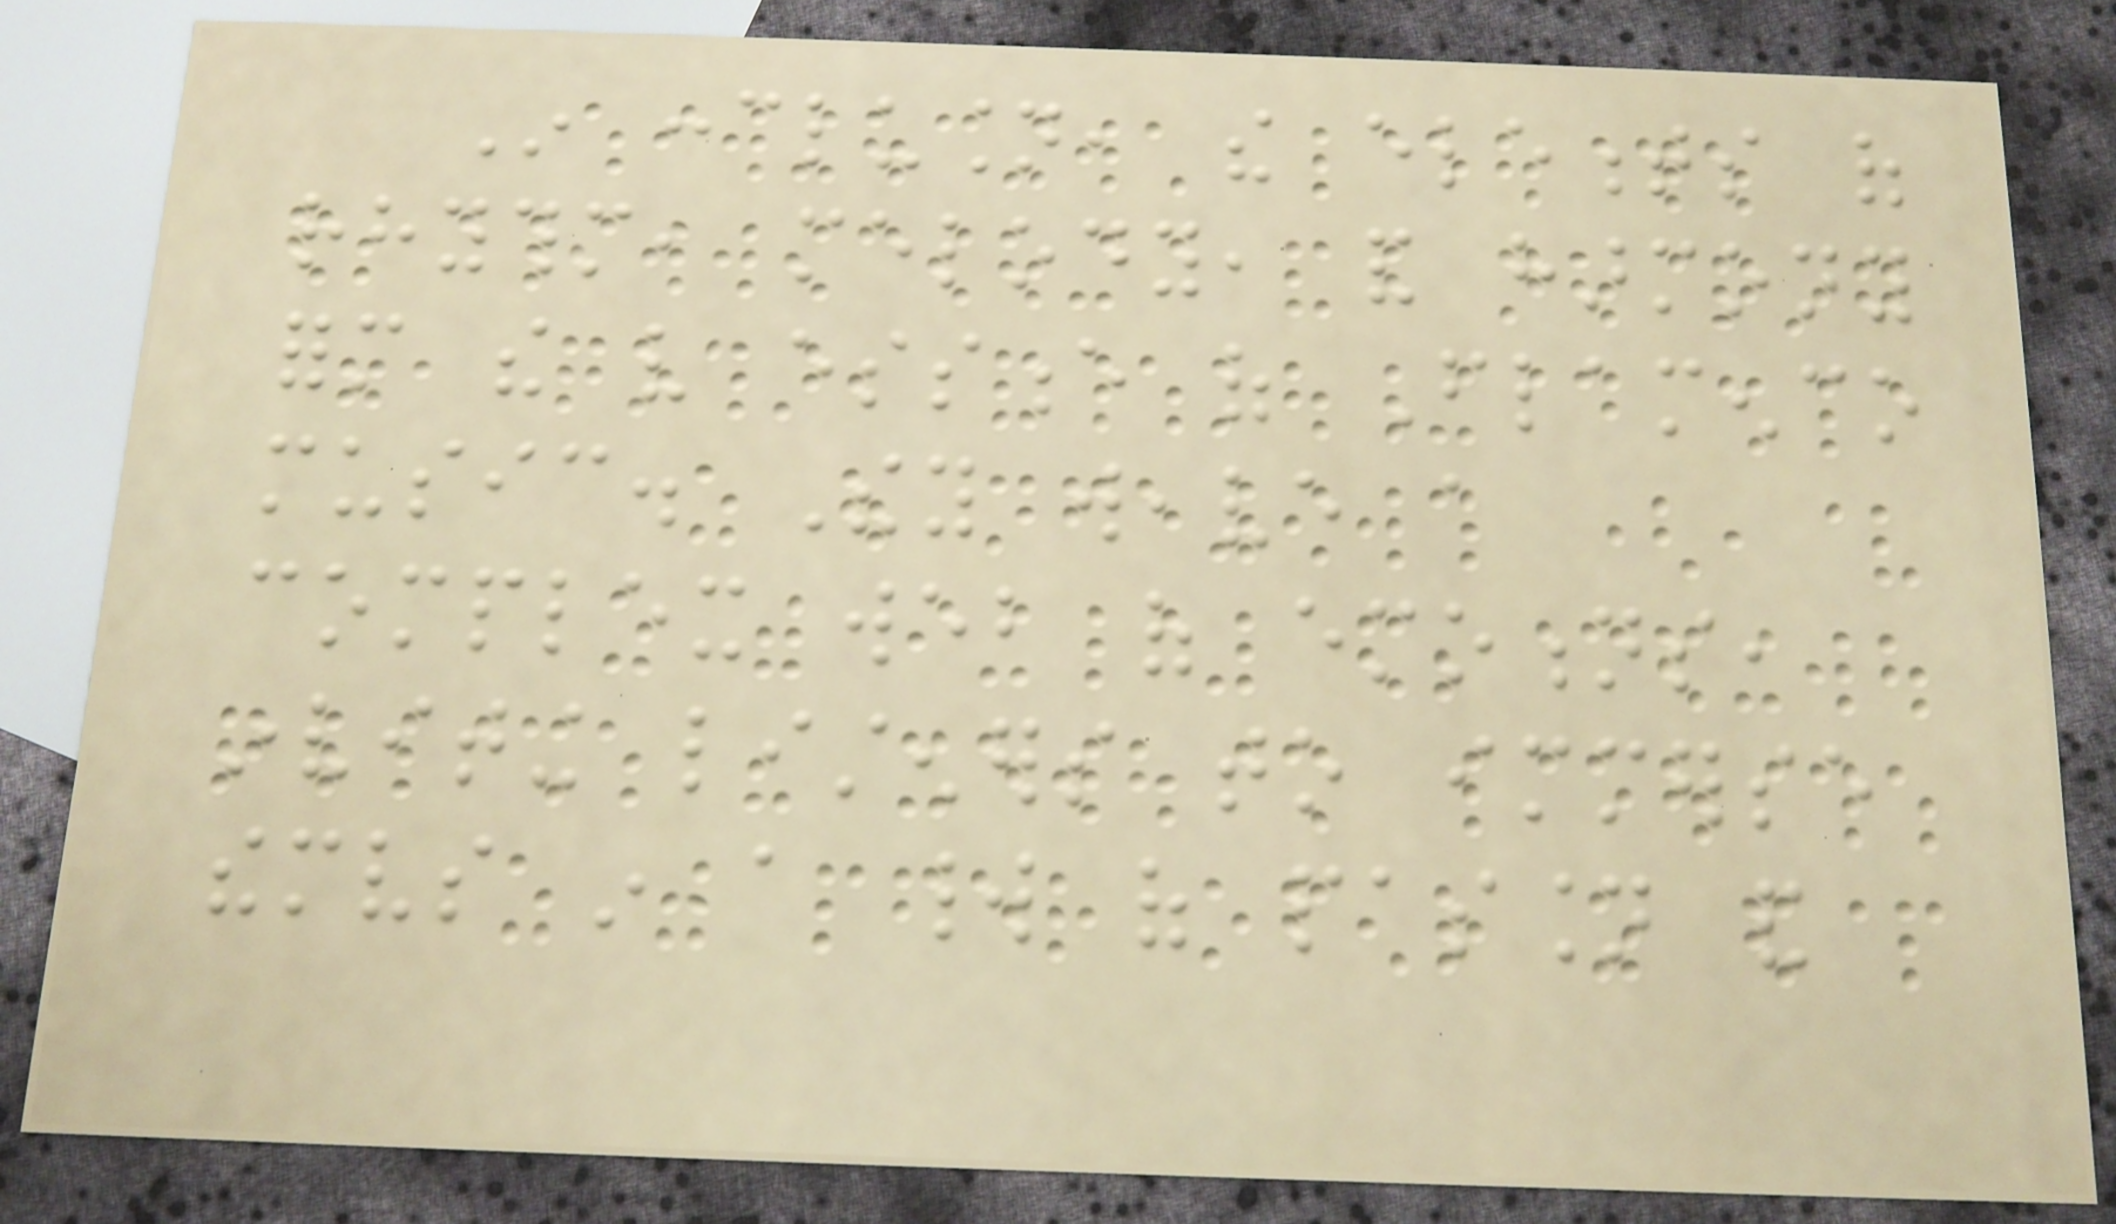In conclusion, the elements of
rhythm, melody, and harmony
form the very essence of Flamenco
music. They weave a
complex web of emotions,
inviting listeners to immerse
themselves in a world of passion and
